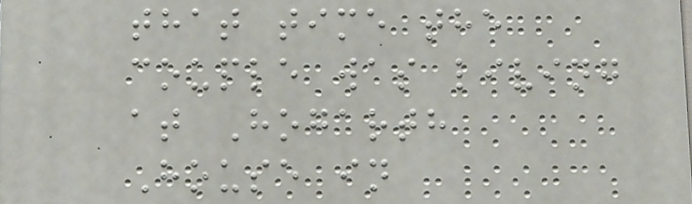that time the
couple was living
at Hogarth
House in
